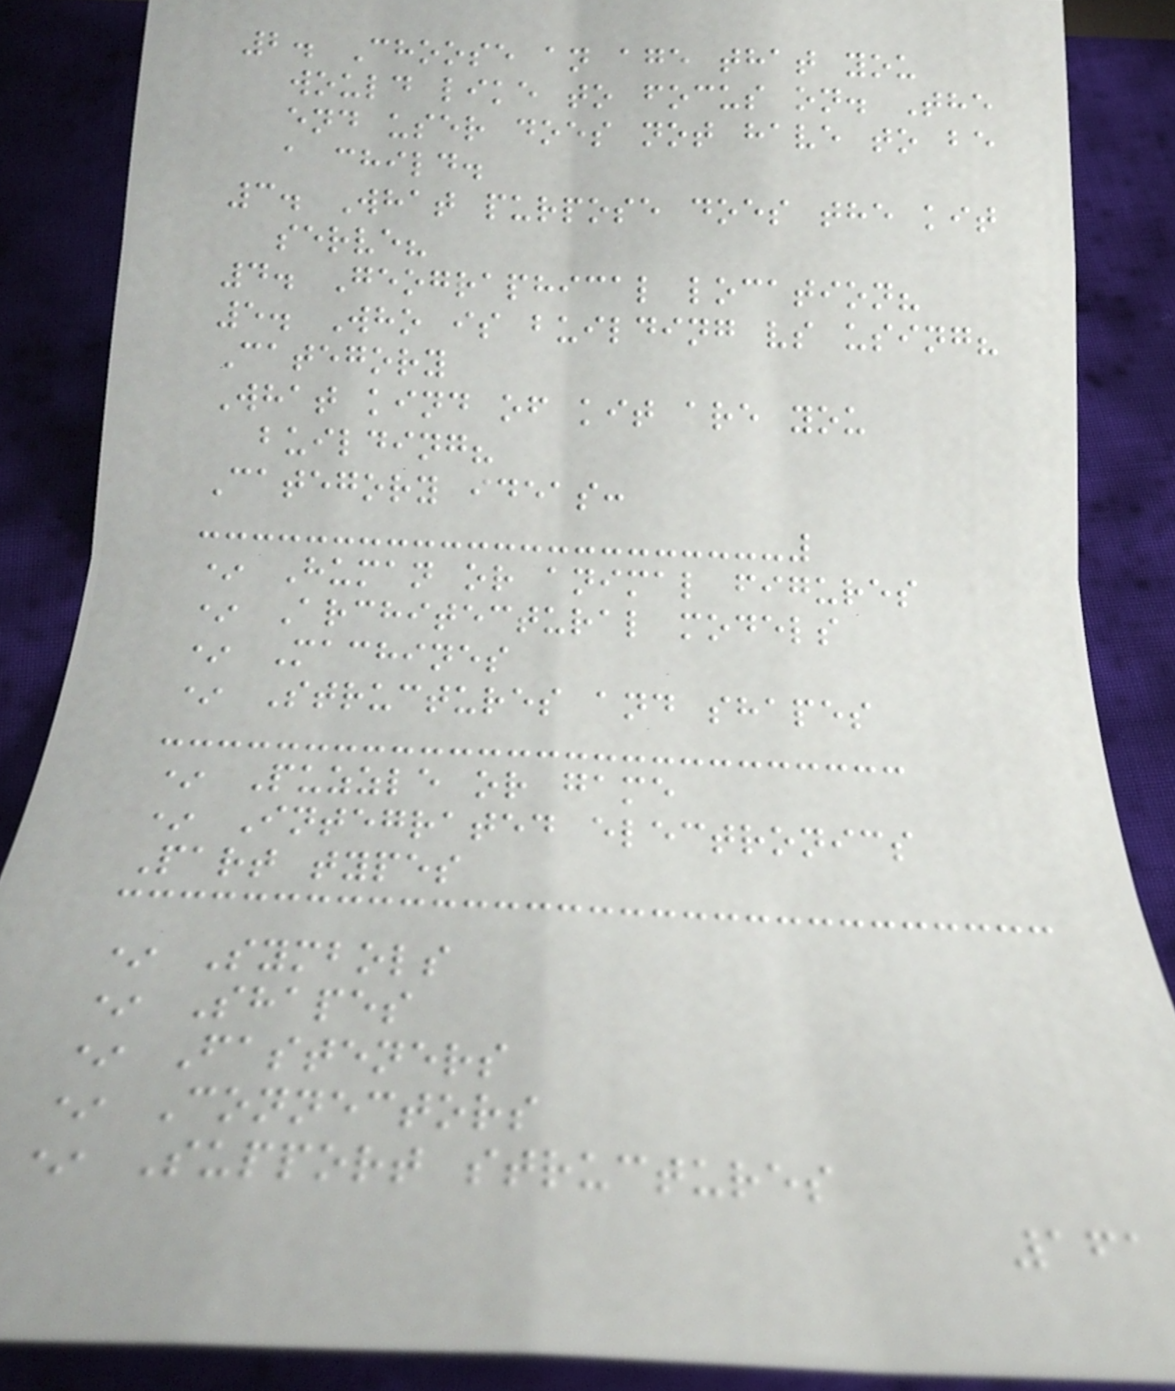2. Choose an age that you
would like to focus on. The
end user does not have to be
a child.
3. What purpose does the kit
serve?
4. Geographical location?
5. Who is building vs using?
Category
What kind of kit are you
building?
Category ideas:
* Human or animal figures
* Architectural models
* Machines
* Structures and shapes
* Puzzle or game
* Integrated electronics
Part types
* Symbols
* Shapes
* Fasteners
* Connectors
* Support structures
161
